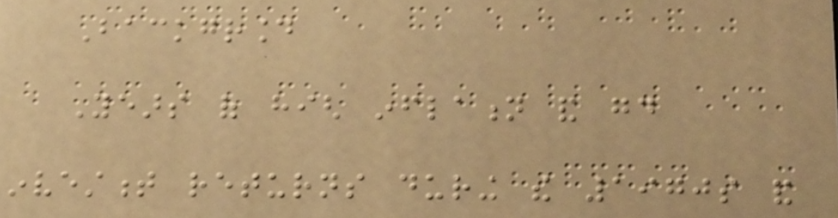Background
Years of high inflation and good
investment returns during the 1970s and
